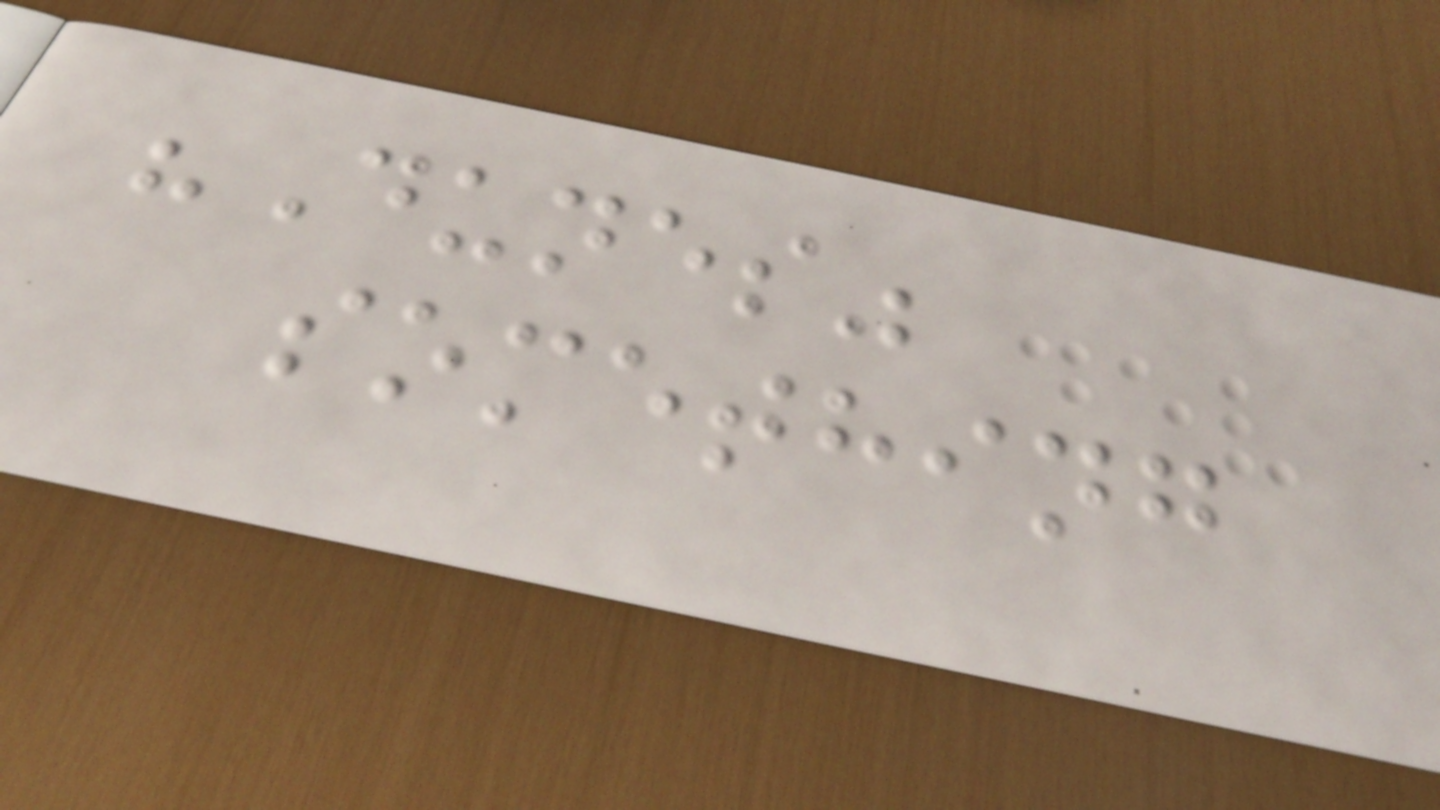"Dunes"
something
